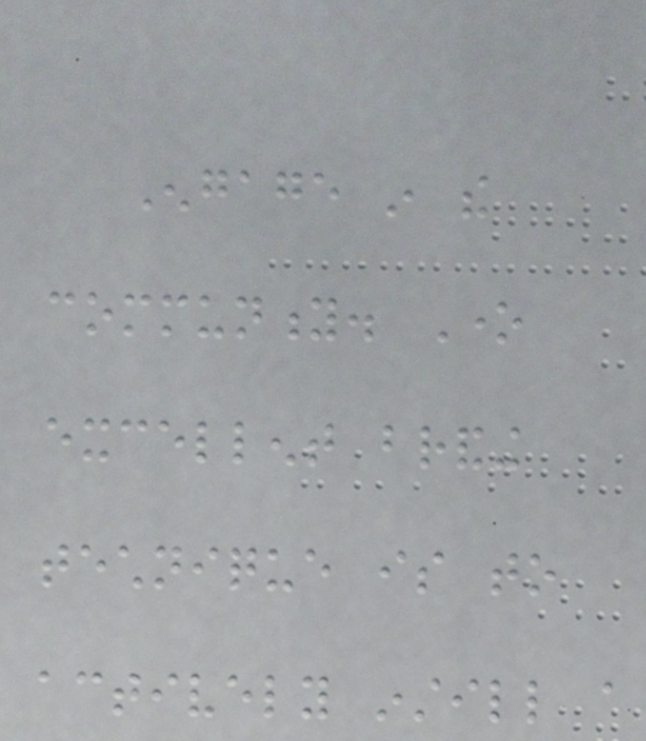Engage in the
community. One
excellent branding
technique is to
actively instill a
